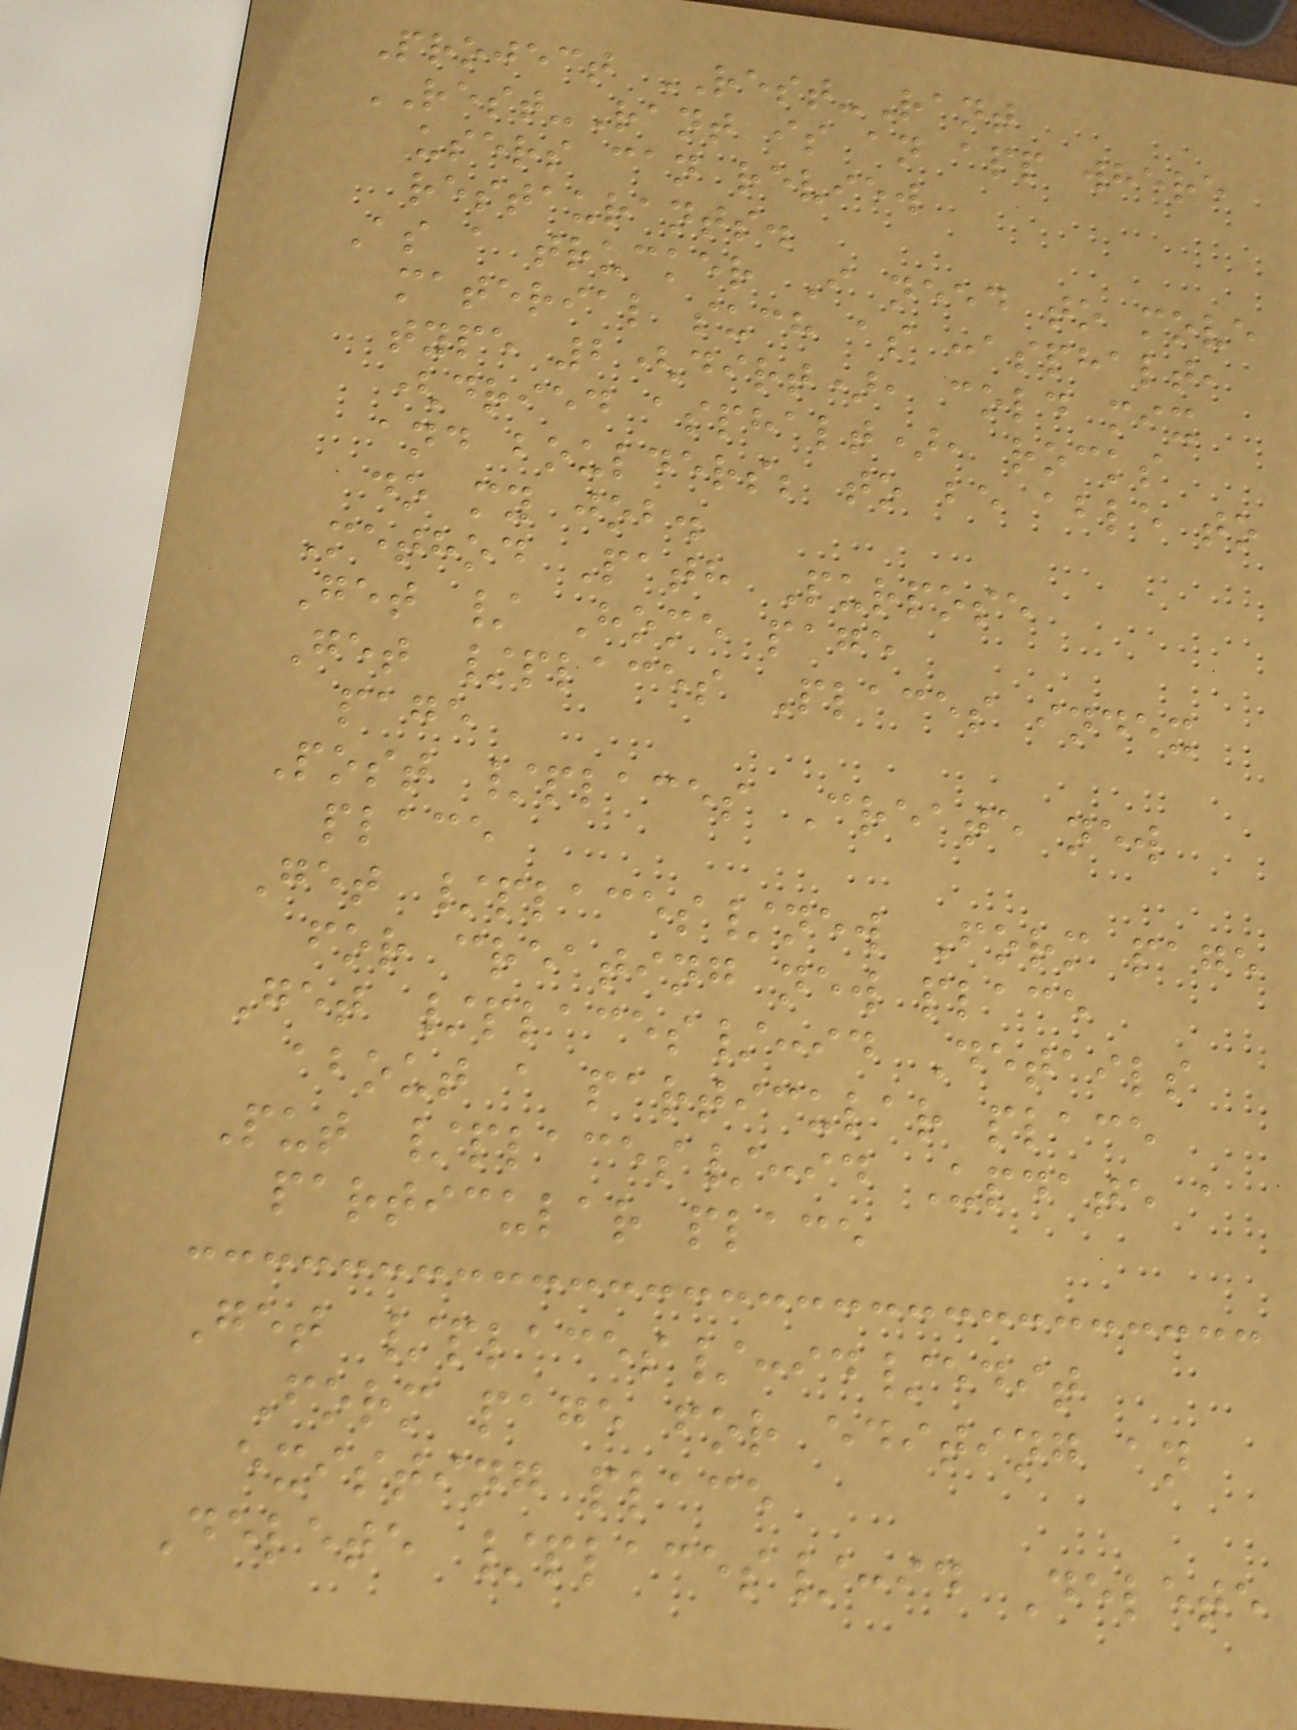Project REST-Rant
REST-Rant is an app where
users can review
restaurants.
As a trucker I need to move
material such as :asphalt,
type 2(dirt), cold mix
(dried asphalt), rocks
and boulders; to be able to
do my job.
Method Path Purpose
Get / Home page
Get /places Places index
page
Post /places Create new
place
Get /places/new Form page
for creating new place
Get /places/:id Details
about a particular place
Put /places/:id Update a
particular place
Get /places/:id/edit
Form page for editing an
existing place
Delete /places/:id Delete
